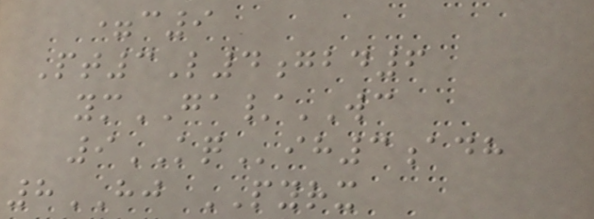=c9
Pt3L4gbd6
ymGA/WC
9KQih3adh
8HJ PYRX
